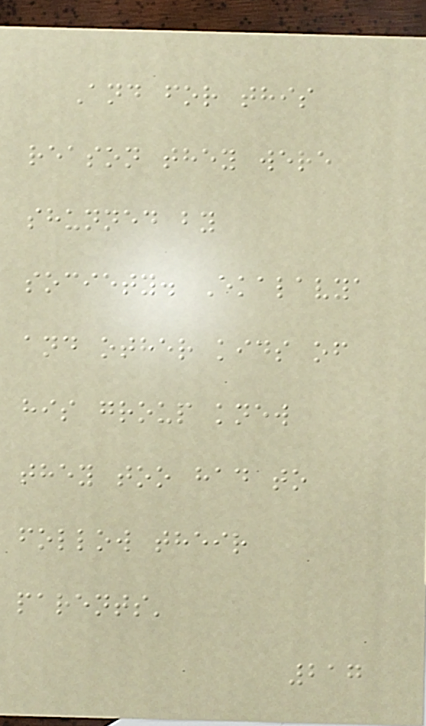And for this
reason they were
shunned by
society. Ekalavya
and other kids of
his group knew
they too had to
follow their
parents'
217
